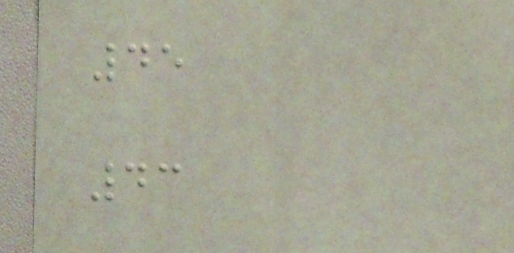45
43
